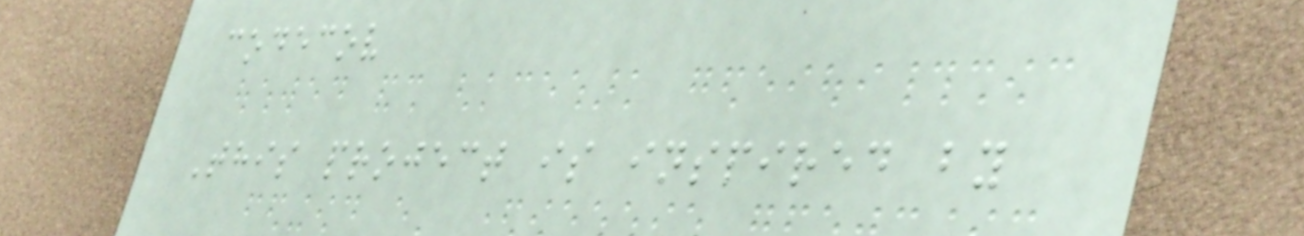codecov
This project is inspired by
